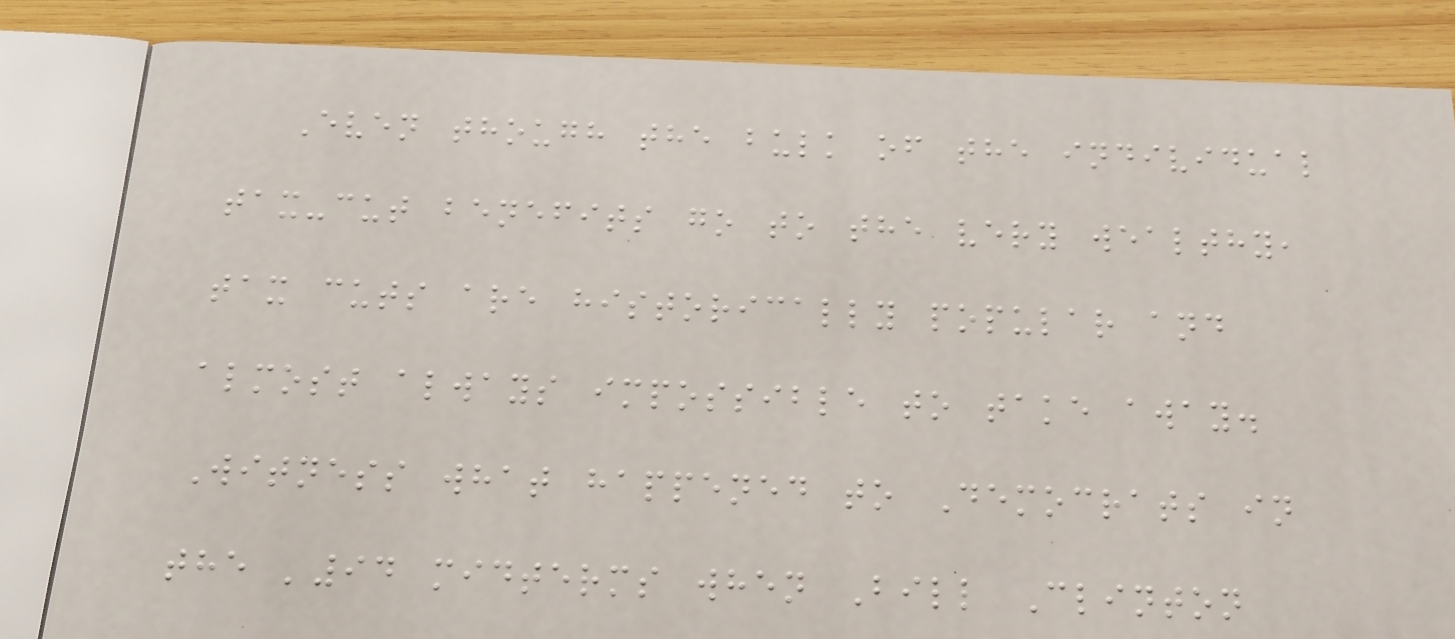Even though the bulk of the individual
tax-cut benefits go to the very wealthy,
tax cuts are historically popular and
almost always impossible to take away.
Witness what happened to Democrats in
the '94 midterms when Bill Clinton
